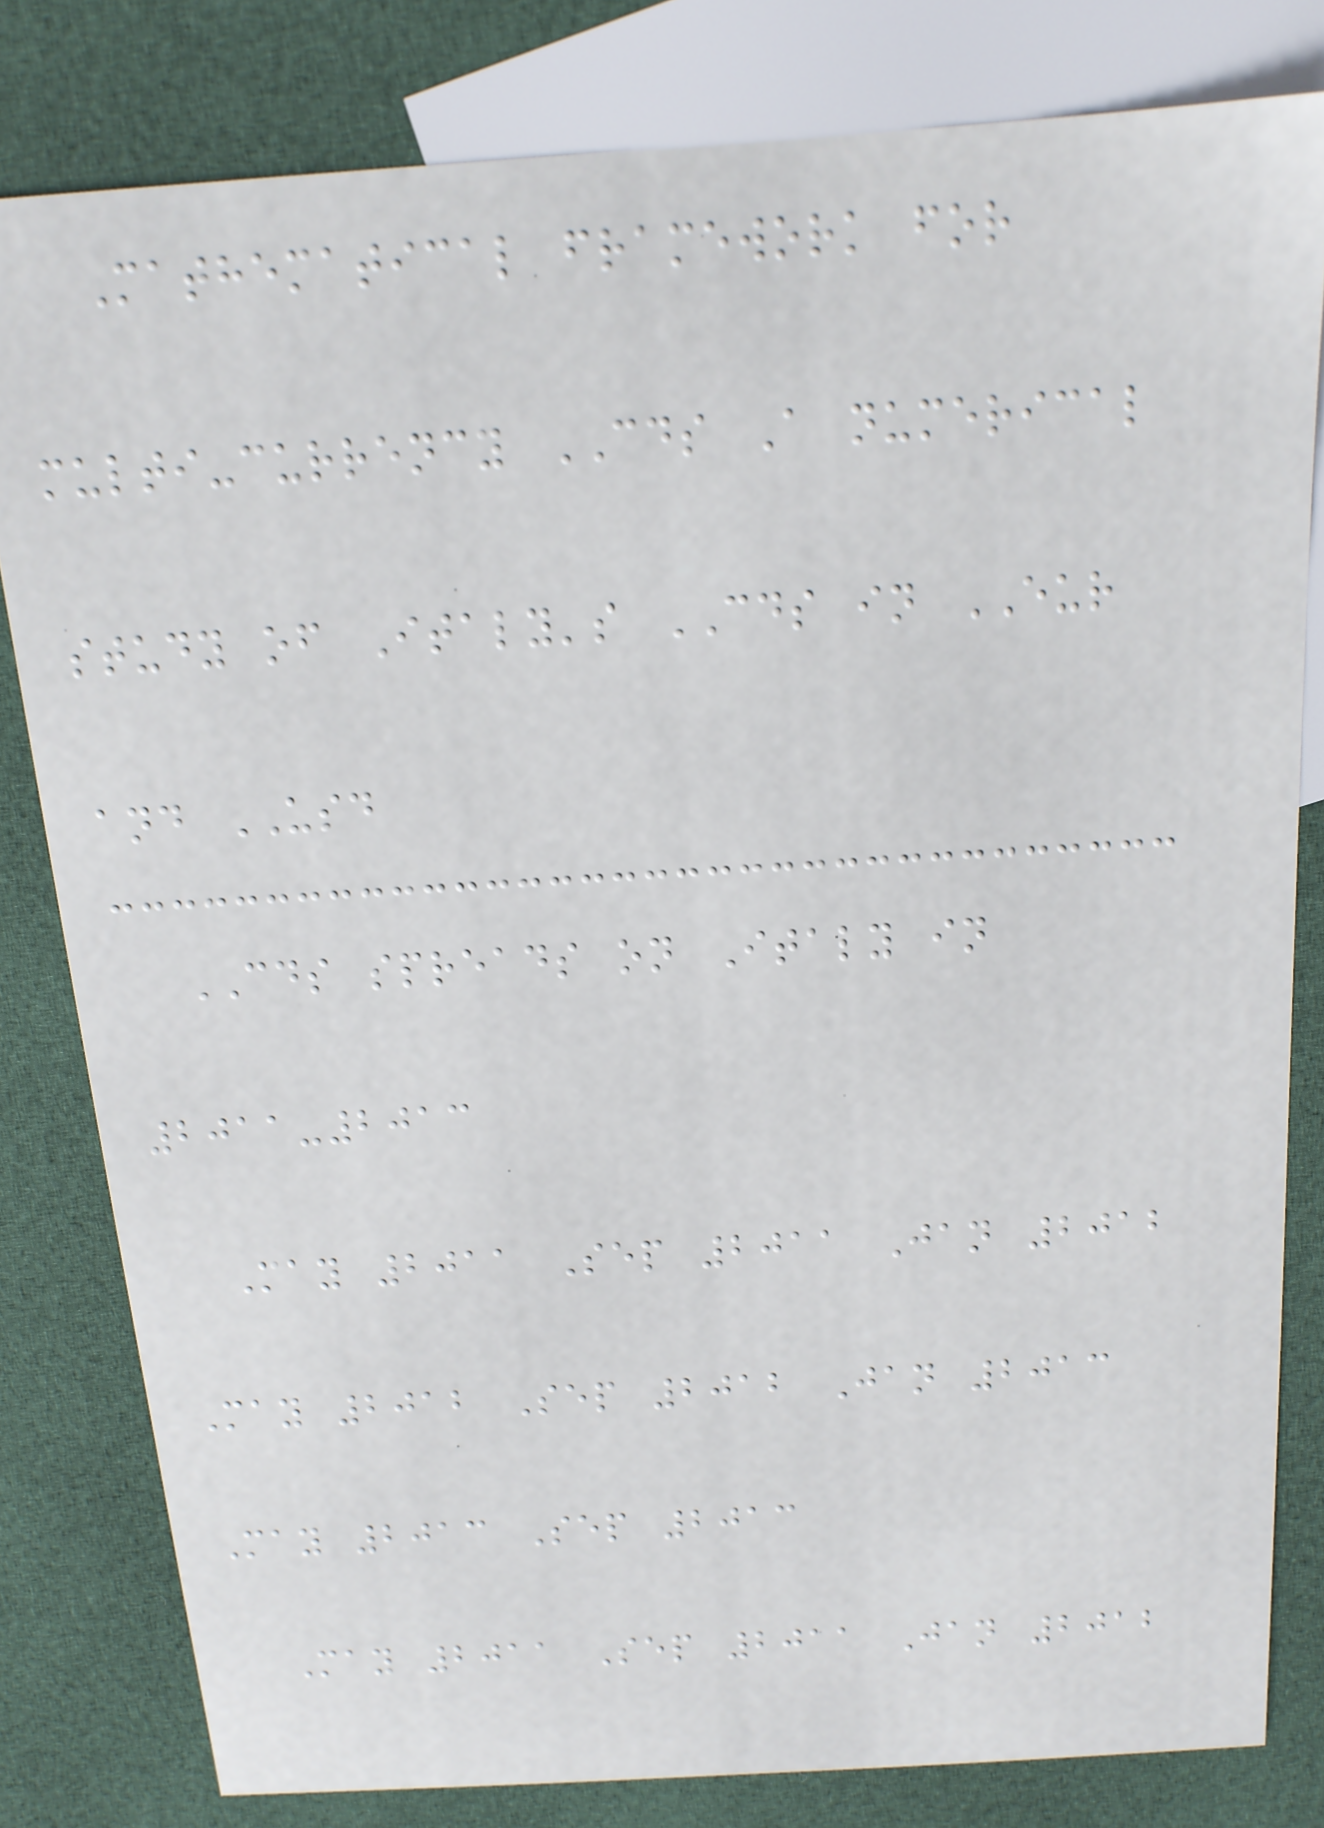Mathematical framework for
multi-currency CDS A numerical
study of Italy's CDS in EUR
and USD
CDS spreads on Italy in
2011-2013
May 2011 Sep 2011 Jan 2012
May 2012 Sep 2012 Jan 2013
May 2013 Sep 2013
May 2011 Sep 2011 Jan 2012
